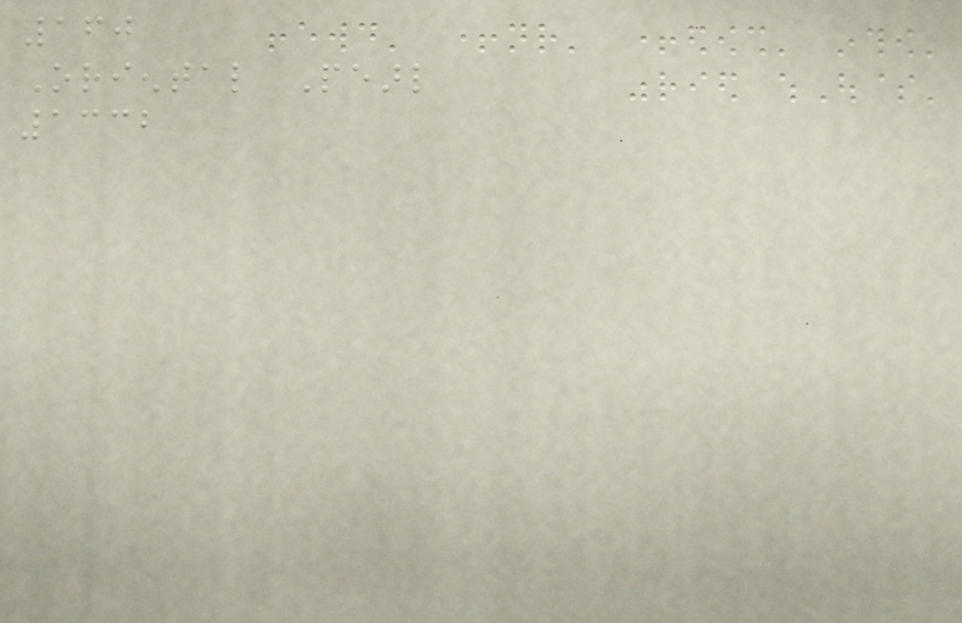160
Oriental Pearl
1332
